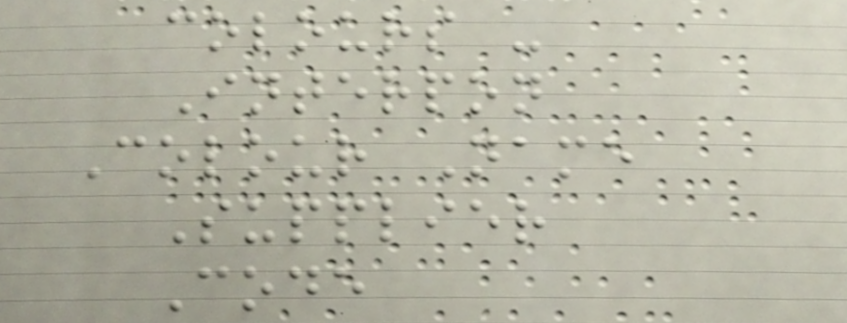colours -
Interpon
Colour Name
Supplier
Code
